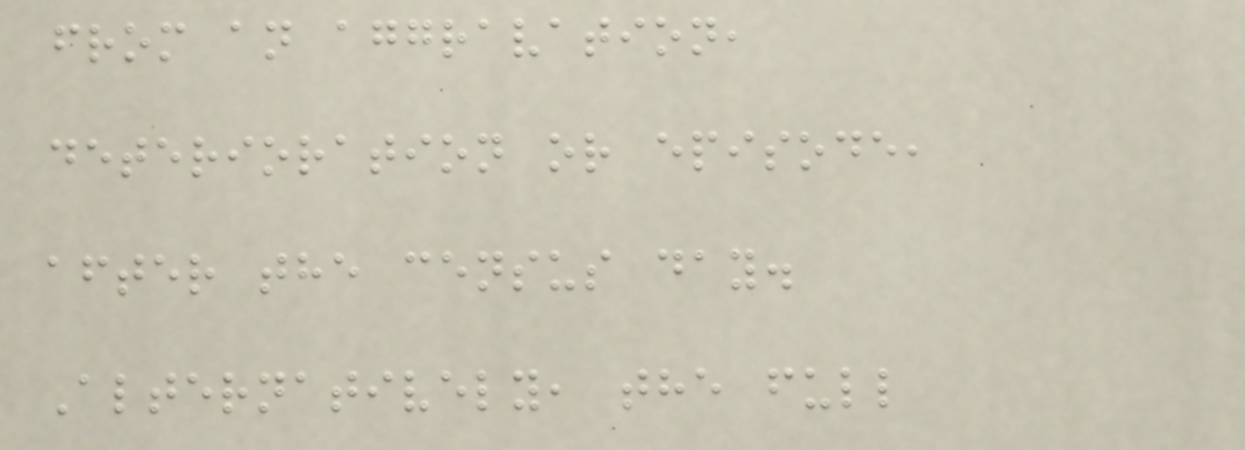from an aggravation,
deterioration or episode,
after the census day.
Alternatively, the full
